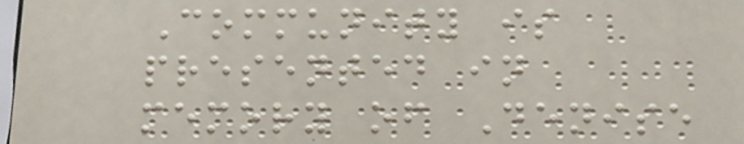Community is
presented in
memory of Denise
